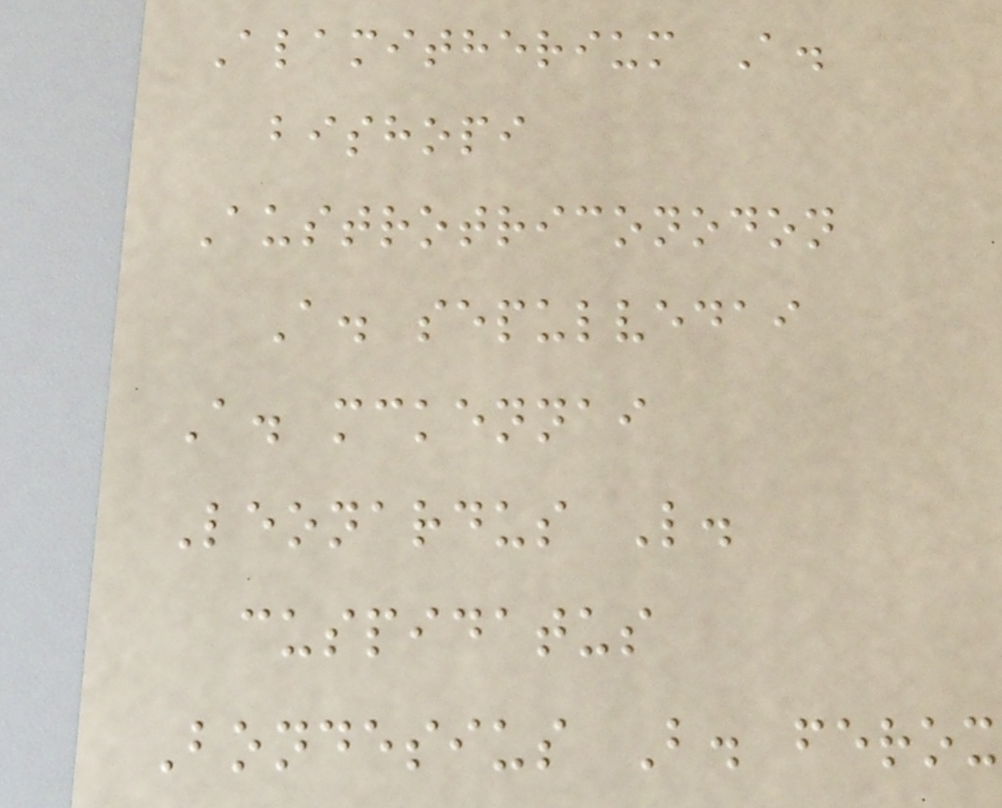Alamitherium A.
bishopi
Austrotriconodon
A. sepulvedai
A. mckennai
Leonardus L.
cuspidatus
Bondesius B. ferox
